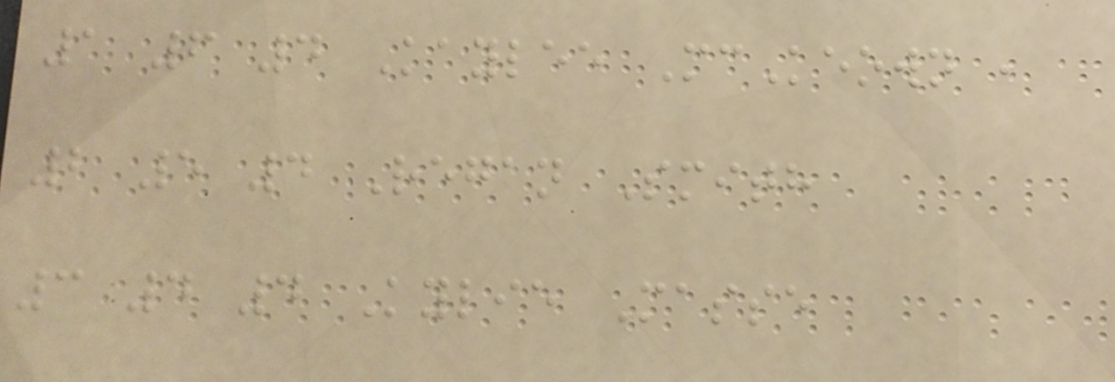1 6 4 Kaylee McKeown ,
2 5 4 Regan Smith
3 4 4 Kylie Masse
